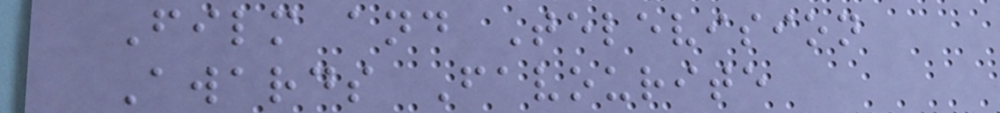Film and Television
Awards Favourite
